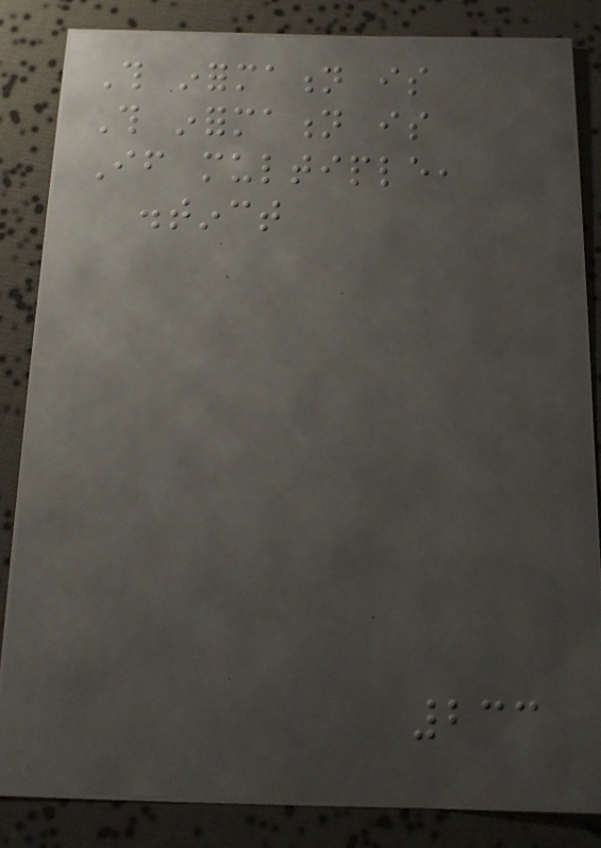This information is
This information is
If multiple,
distinct
233
